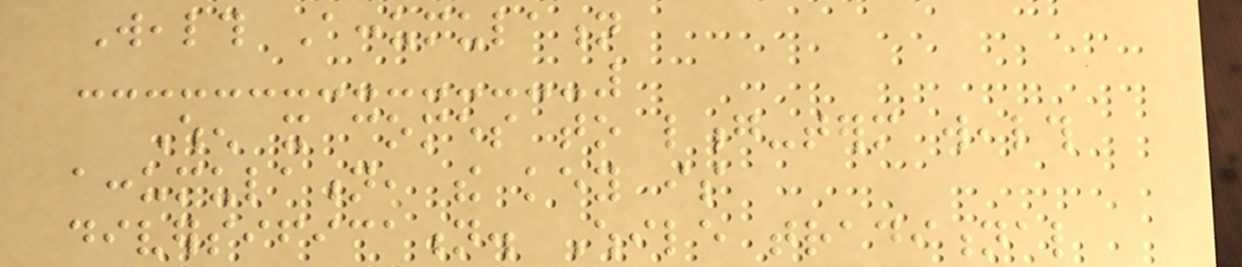Wealth Accumulation
When it comes to long-term wealth
accumulation, the key is
diversification. While traditional
